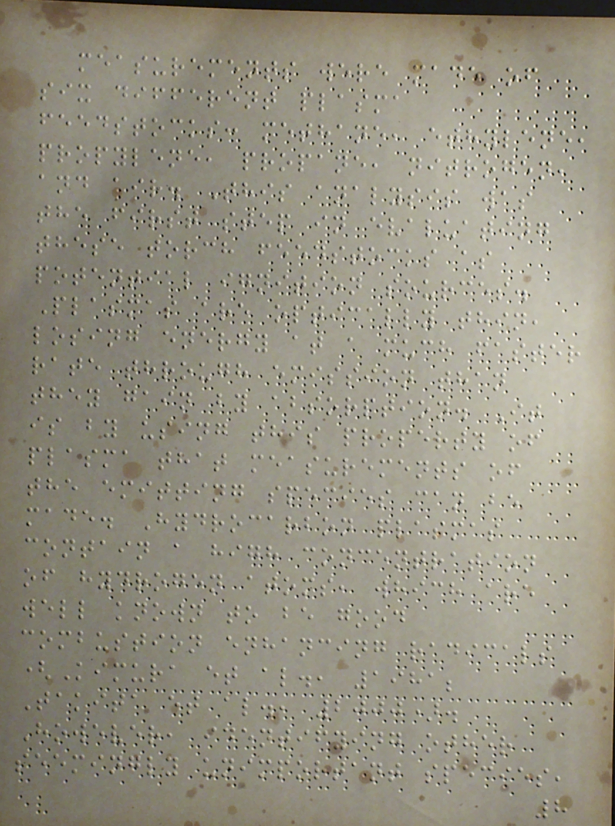measurements were made of
six different plasma
feedstocks: methane, ethylene,
propylene, propane, nitrogen,
and air. This analysis was
the first step in evaluating
these torch feedstocks as
potential ignition sources.
Plasmas are optically thin,
losing energy at a much faster
rate through emission than
they gain by absorption. It
is by using this property of
plasma that measurements of
the emitting species can be
made. Hydrocarbon plasmas
contain a high concentration
of hydrogen atoms, which are
well known to be good
combustion enhancing radicals
(Kimura et al., 1981;
Takita et al., 2000).
However, identifying other
seemingly unimportant species,
8
